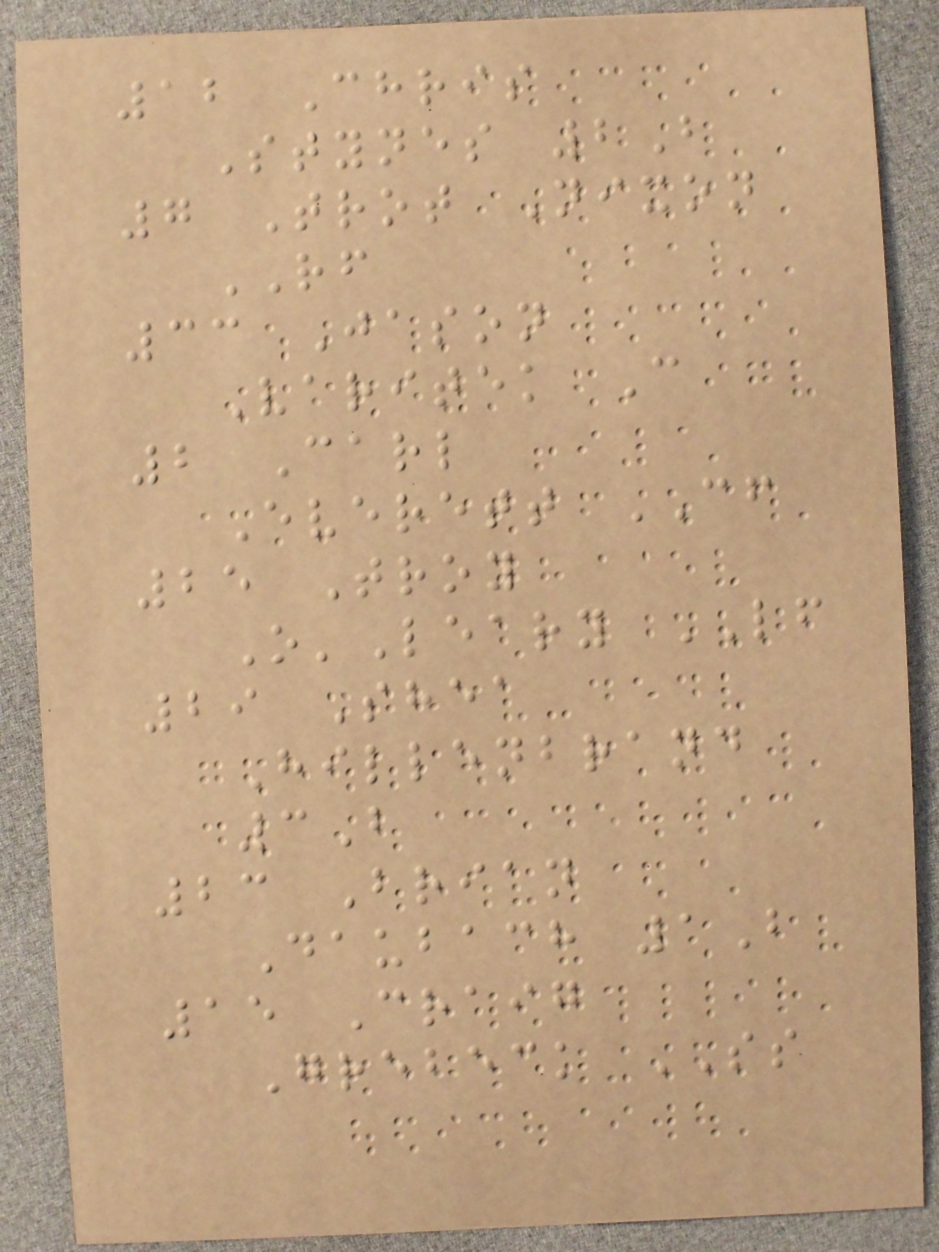12 Chris
Stynes 2B
7 Trot Nixon
RF
33 Jason
Varitek C
2 Carl
Everett CF
25 Troy
O'Leary LF
29 Shea
Hillenbrand
3B
23 Brian
Daubach 1B
15 Craig
Grebeck SS
